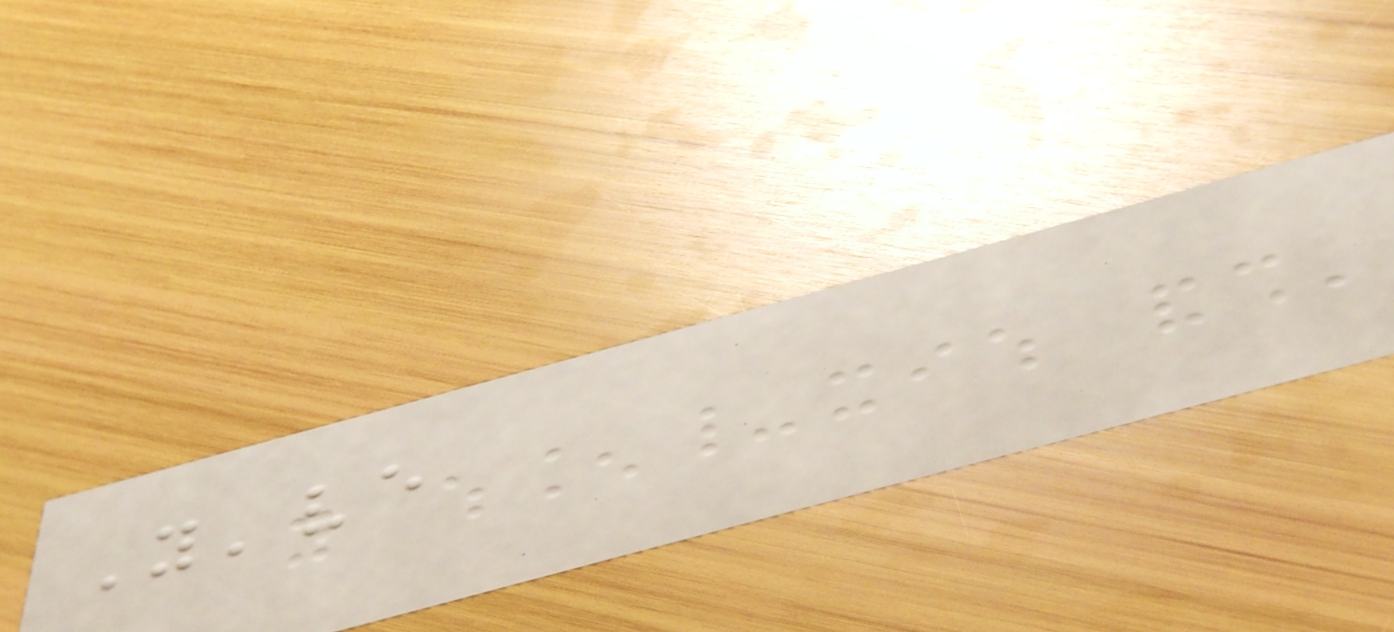You've
